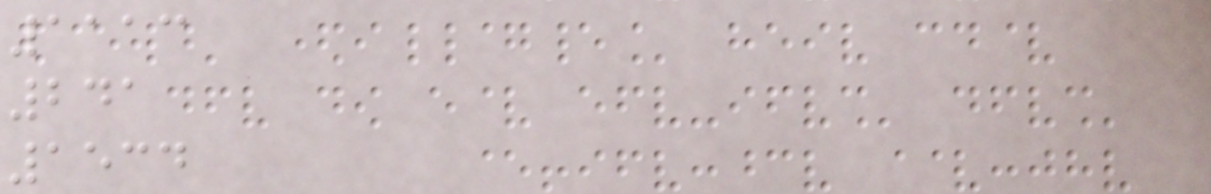1113
241
1534
